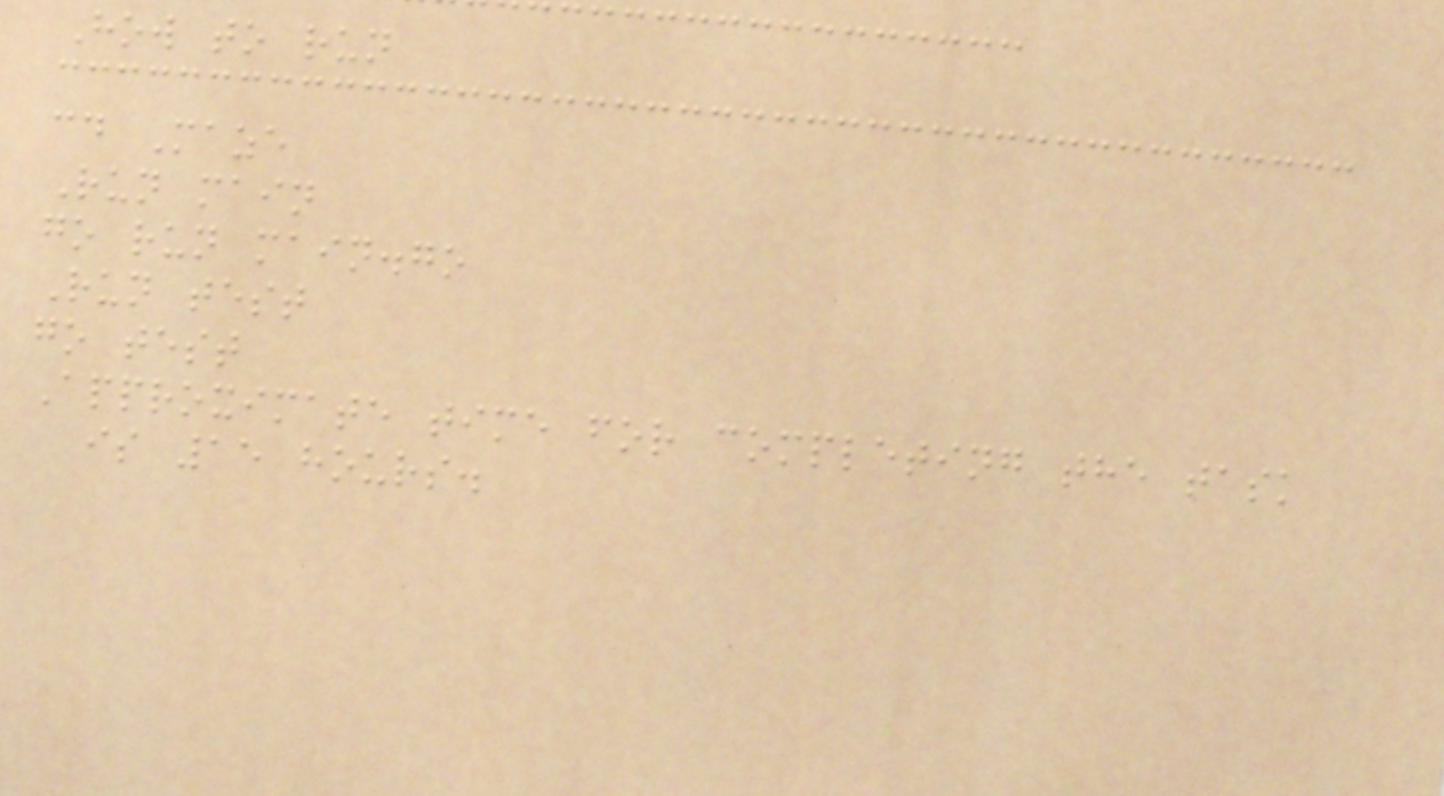How to run
cd Maze
Run main
go run main.go
Run test
go test
Approximate time for completing the task
is 15 hours.
